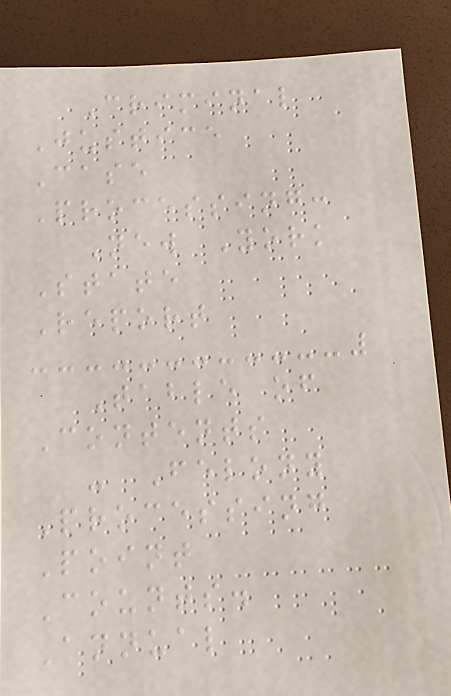Criminal
Justice
Case
Processing:
New York
State
Report
Table of
Contents
- Felony
Processing
Point
Counts.
Annual
